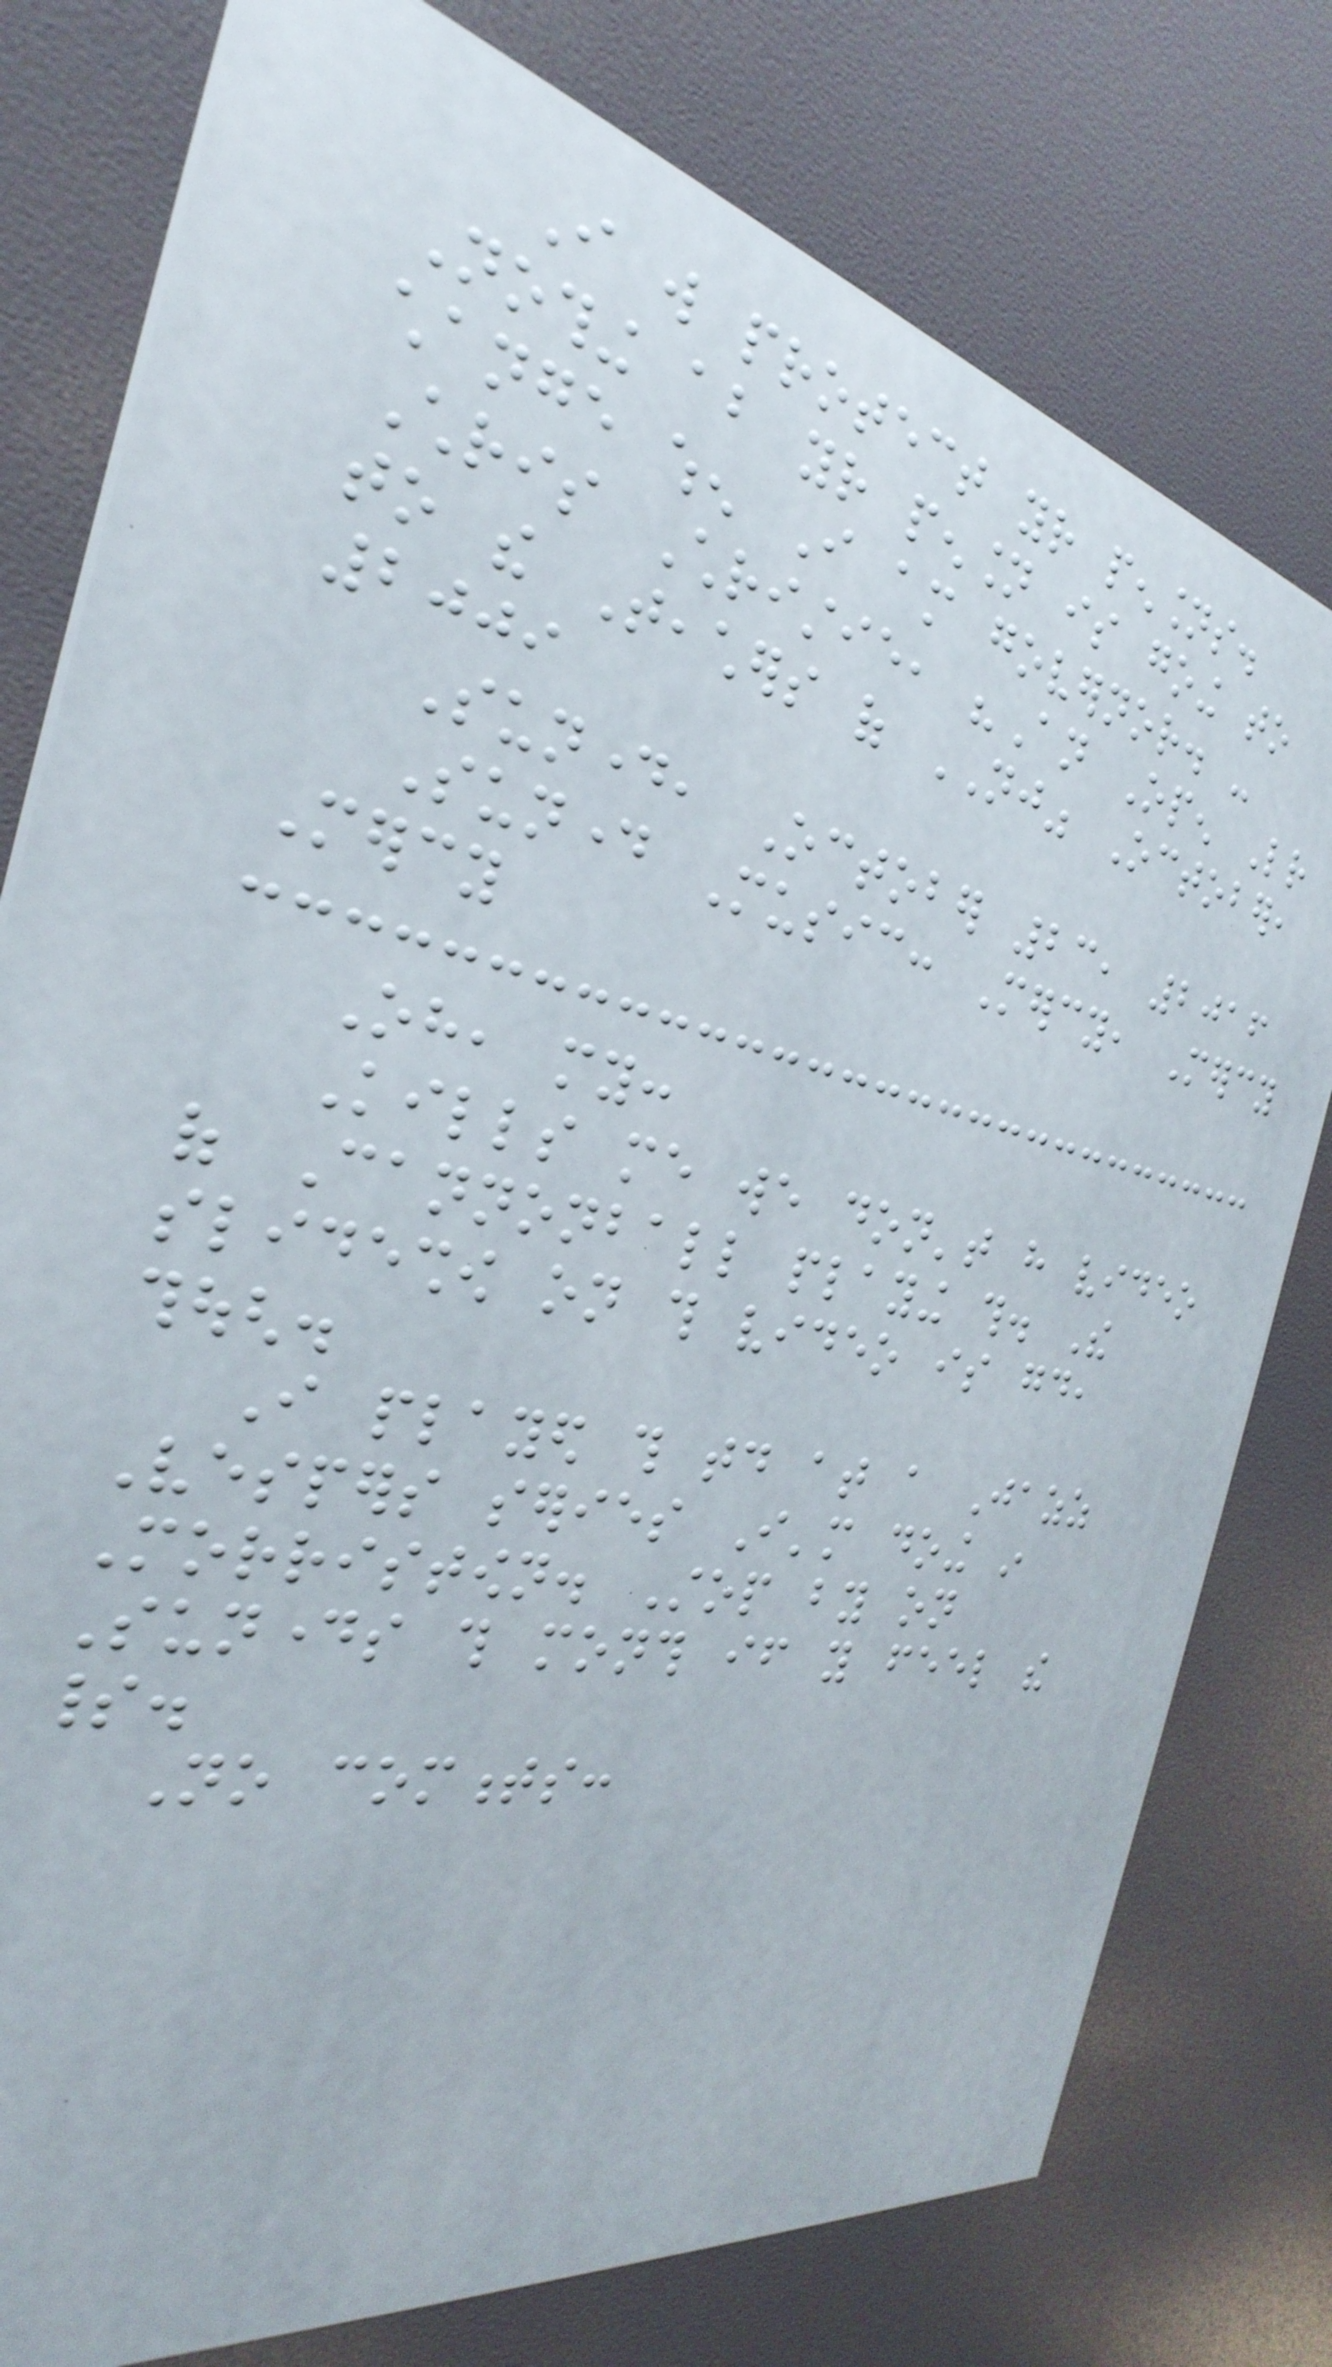I will protect your pensions.
Nothing about your pension is going to
change when I am governor. -
Chris Christie, "An Open Letter
to the Teachers of NJ" October,
2009
Sunday, October 23, 2016
Sunday Music: Mercy, Mercy
Mercy
Oh, my:
Kills me we don't have video
of Cannonball playing this. The
slideshow on this video is good,
though.
I played this today at a Jazz
Vespers series I'm doing in
Morristown. Stop by on
Sundays this month if you feel the
spirit.
No comments:
